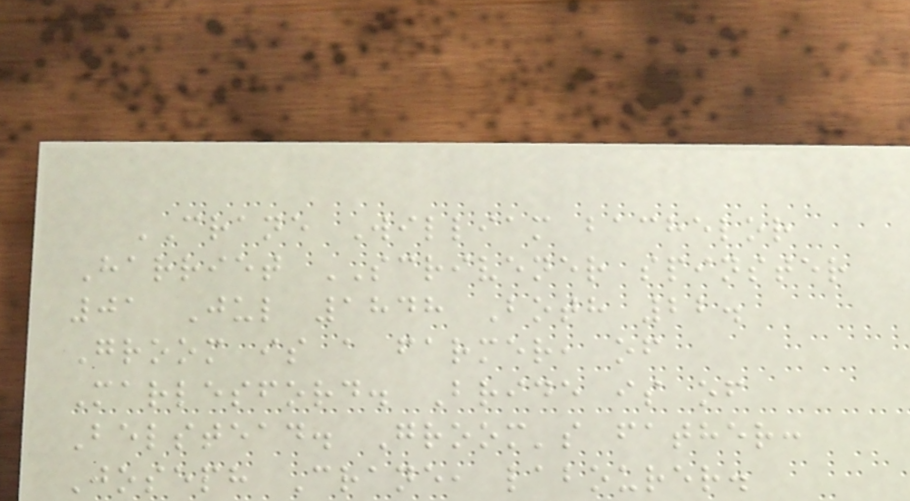CRANE William bachelor
Harriet SCRIVENER spinster
01 Jul 1848 Both 22.
Groom is a farmer, of
Marlesford. Bride is of
Belstead. Groom's father:
Joseph Crane, labourer.
